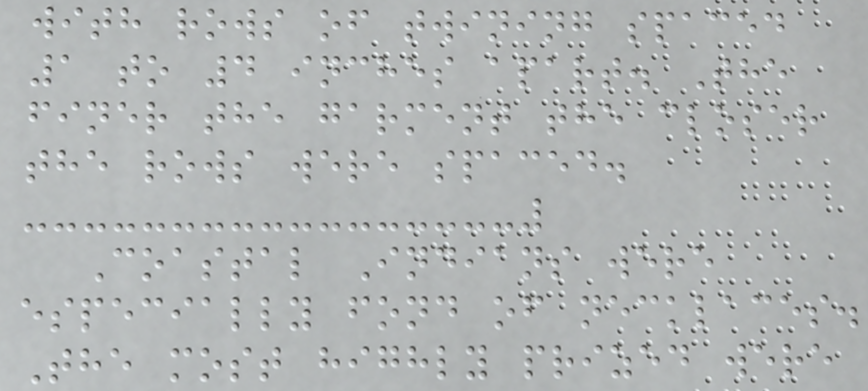with rows of twining spaced
1 to 4 inches apart. The
finer the garment the closer
the rows were spaced.
Coastal Indians were
especially fond of necklaces.
The most highly prized were
